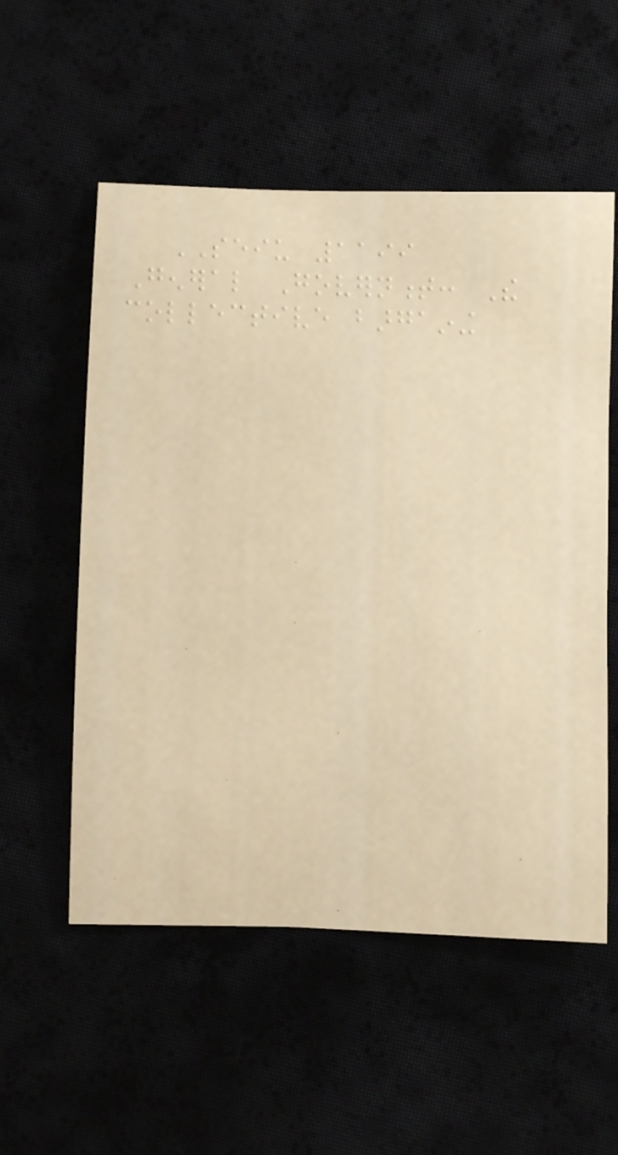SEIU 1199
General Government: The
collective bargaining
